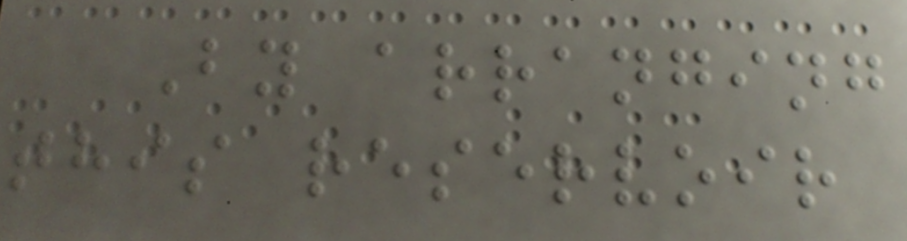By arranging
this reservoir
